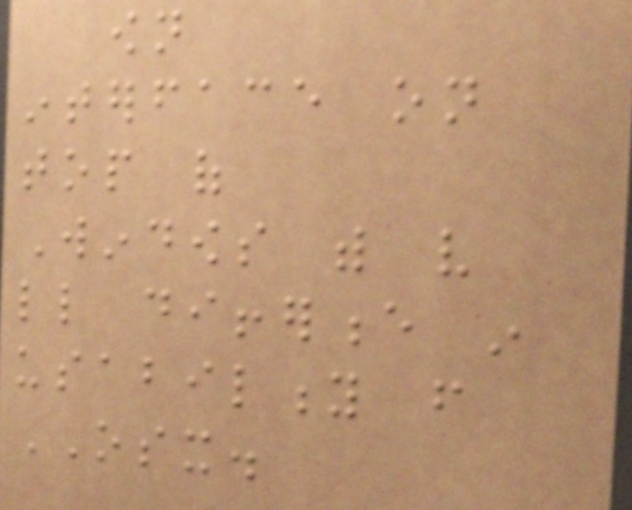own
interface on
top of
Windows with very
little difference in
usability from
OSX.
